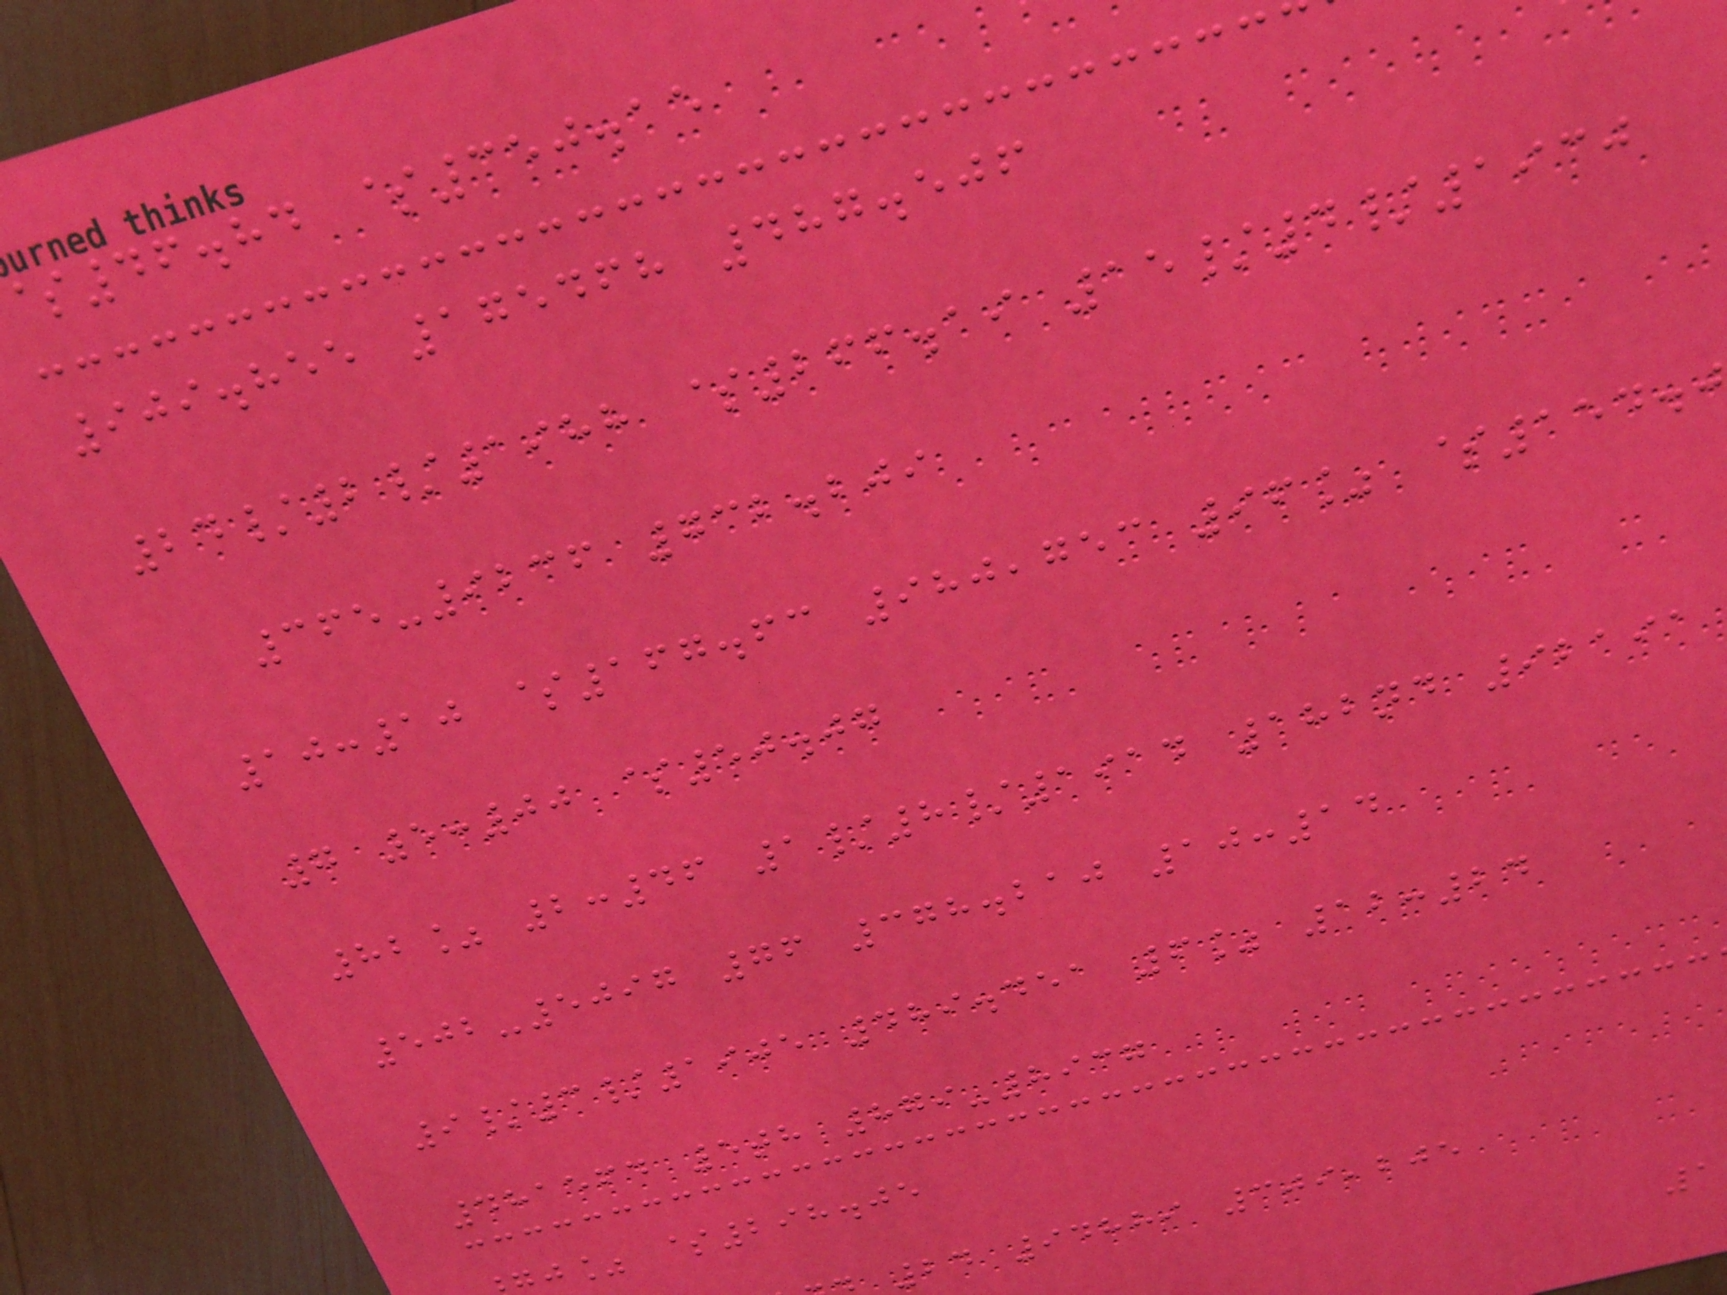46.84 $350.15
909.855 175468 487.506
24/2/1988 $266.19 15/4/1930
365-9236 732.209
10:10 $167.63 980,753 96% $154.0
7 5:00 $50.07
82% 2:46 1/8/1914 182nd 92191
502-5097 76 378.210 10:14
9/3/1905 489.451 6% 12:24
481564 5th 879-8937
j% $298.05
24 94889 309,205
